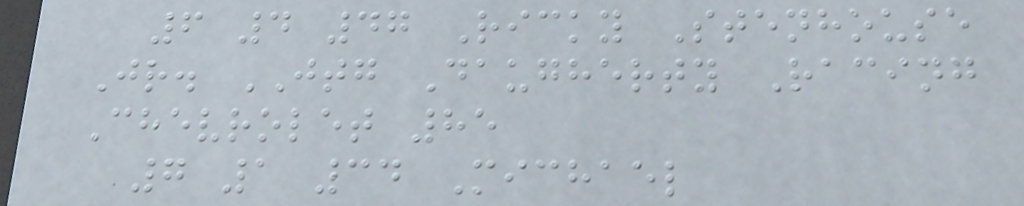6 4 47 Ricky Stenhouse
Jr. JTG Daugherty Racing
Chevrolet 85
7 1 34 Michael
